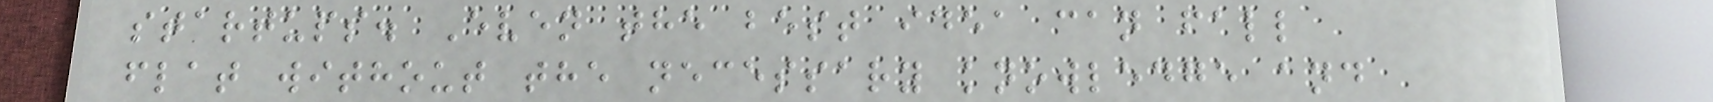startups. Even the best idea can fall
flat without the necessary knowledge and
